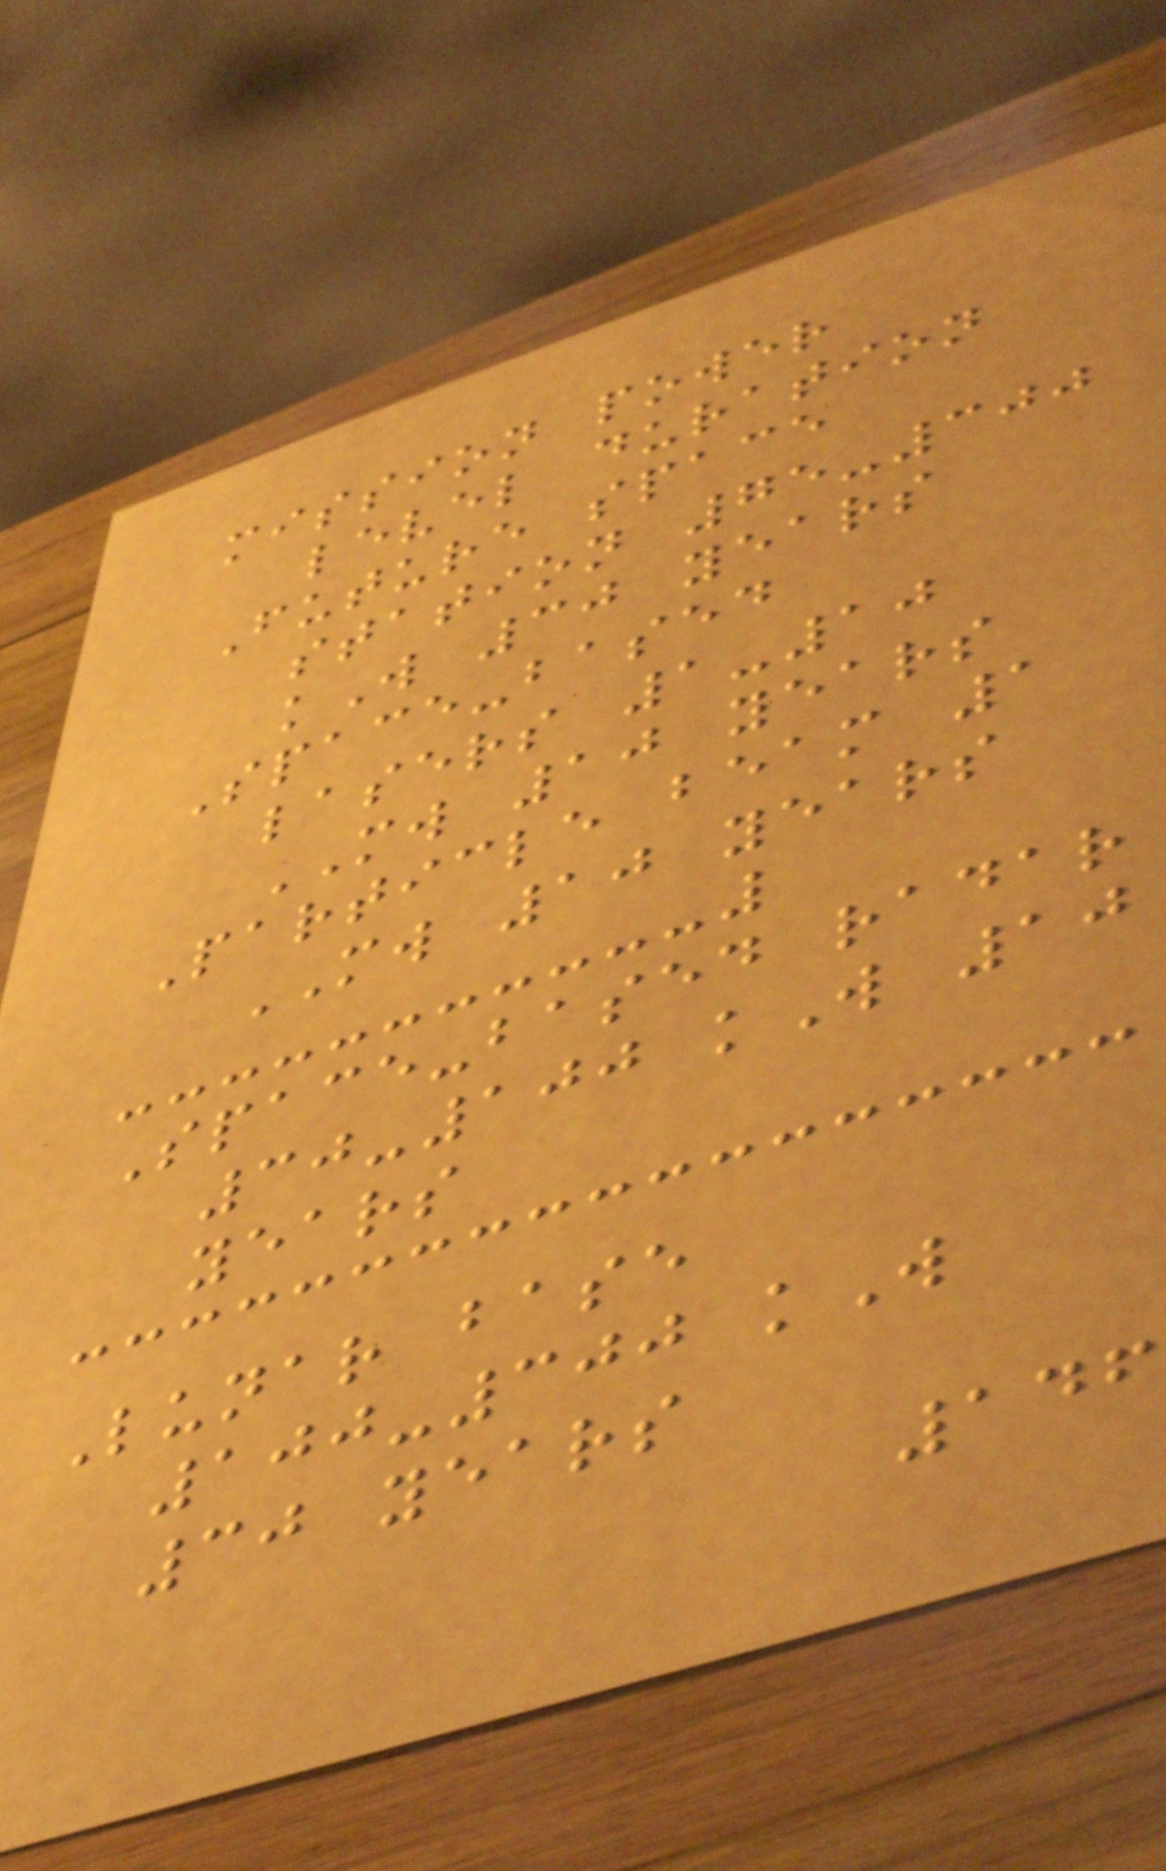mission power
level duration
Future space
station 75-300
kW 30 years
Space-based
lasers 1-10
MW 10 years
Particle beam 1
MW 10 years
Space-based radar
30-100 kW 10
years
Lunar base
100-300 kW
30 years
146
